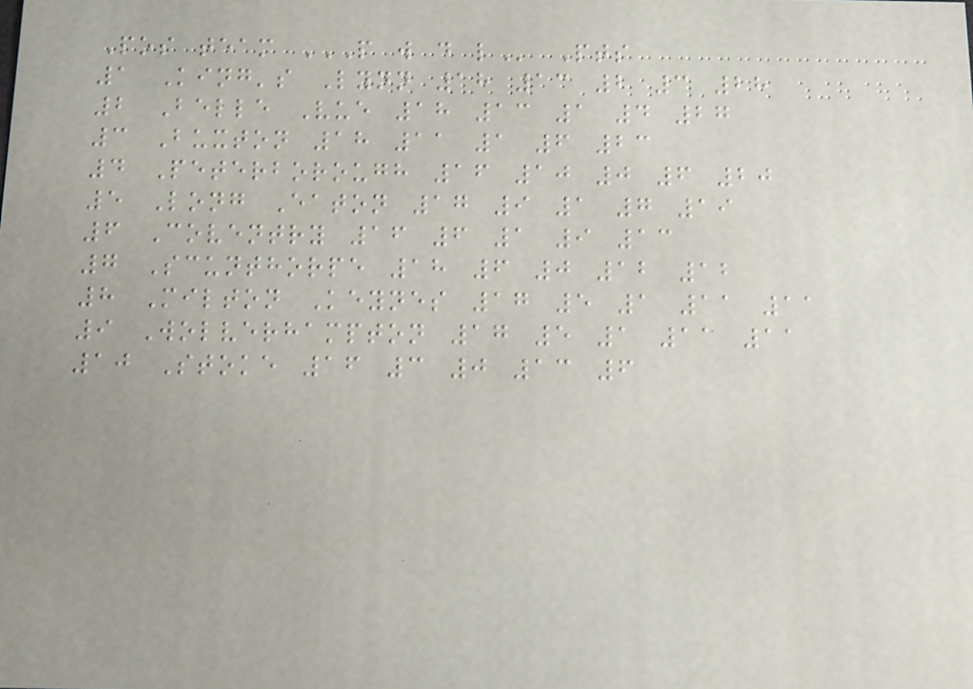Pos team P W D L Pts
1 King's Lynn 18 13 2 3 28
2 Belle Vue 18 13 1 4 27
3 Buxton 18 11 1 6 23
4 Peterborough 16 10 0 6 20
5 Long Eaton 17 9 1 7 19
6 Coventry 16 6 1 9 13
7 Scunthorpe 18 6 0 12 12
8 Milton Keynes 17 5 1 11 11
9 Wolverhampton 17 5 1 11 11
10 Stoke 16 3 0 13 6
